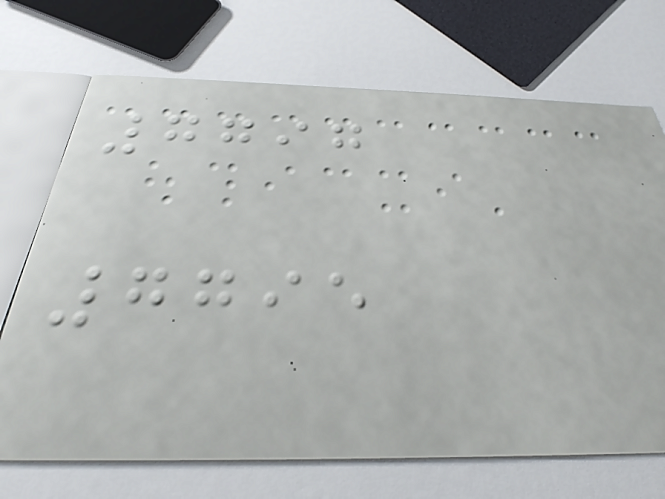7797
7795
